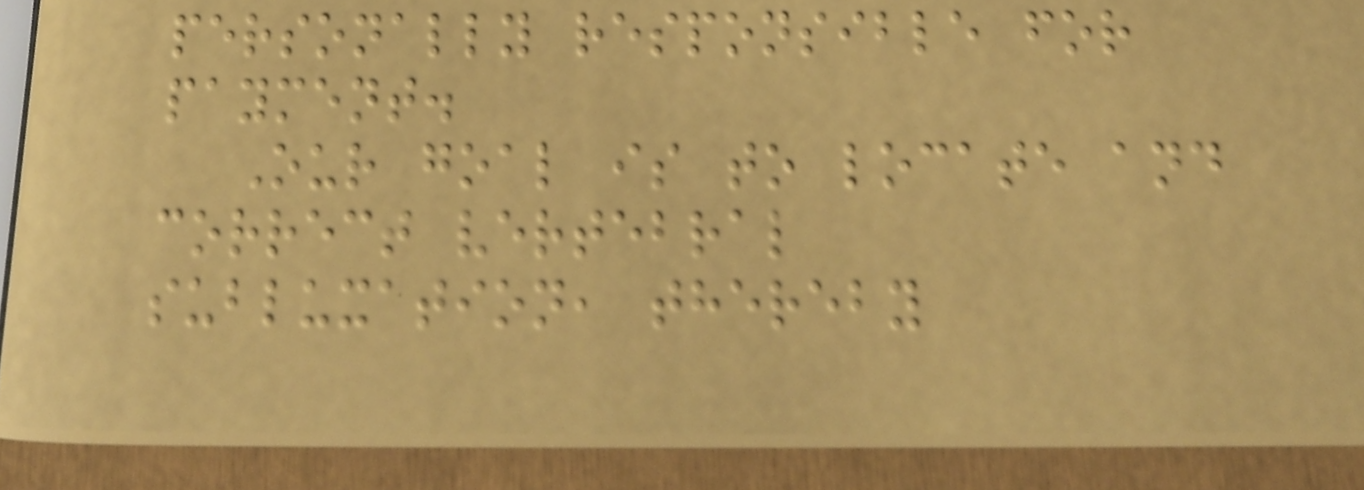personally responsible for
payment.
Our goal is to locate and
correct vertebral
subluxation, thereby
